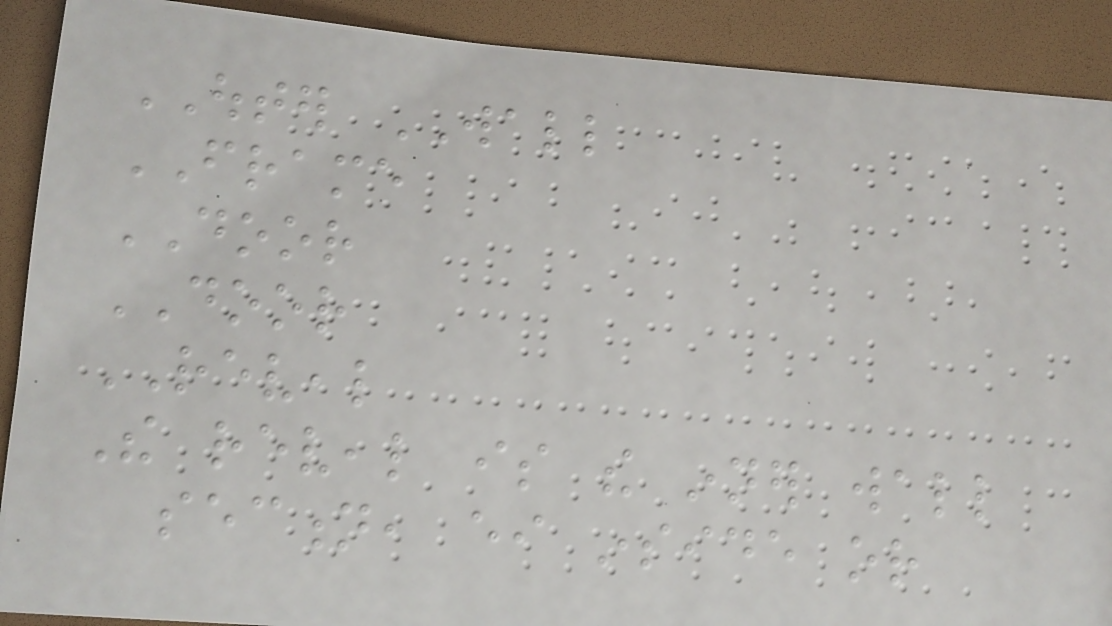OUTER WALL
FRAME
DOOR
DOOR
REVEAL
The reveal is the inner wall
section, either inside or
